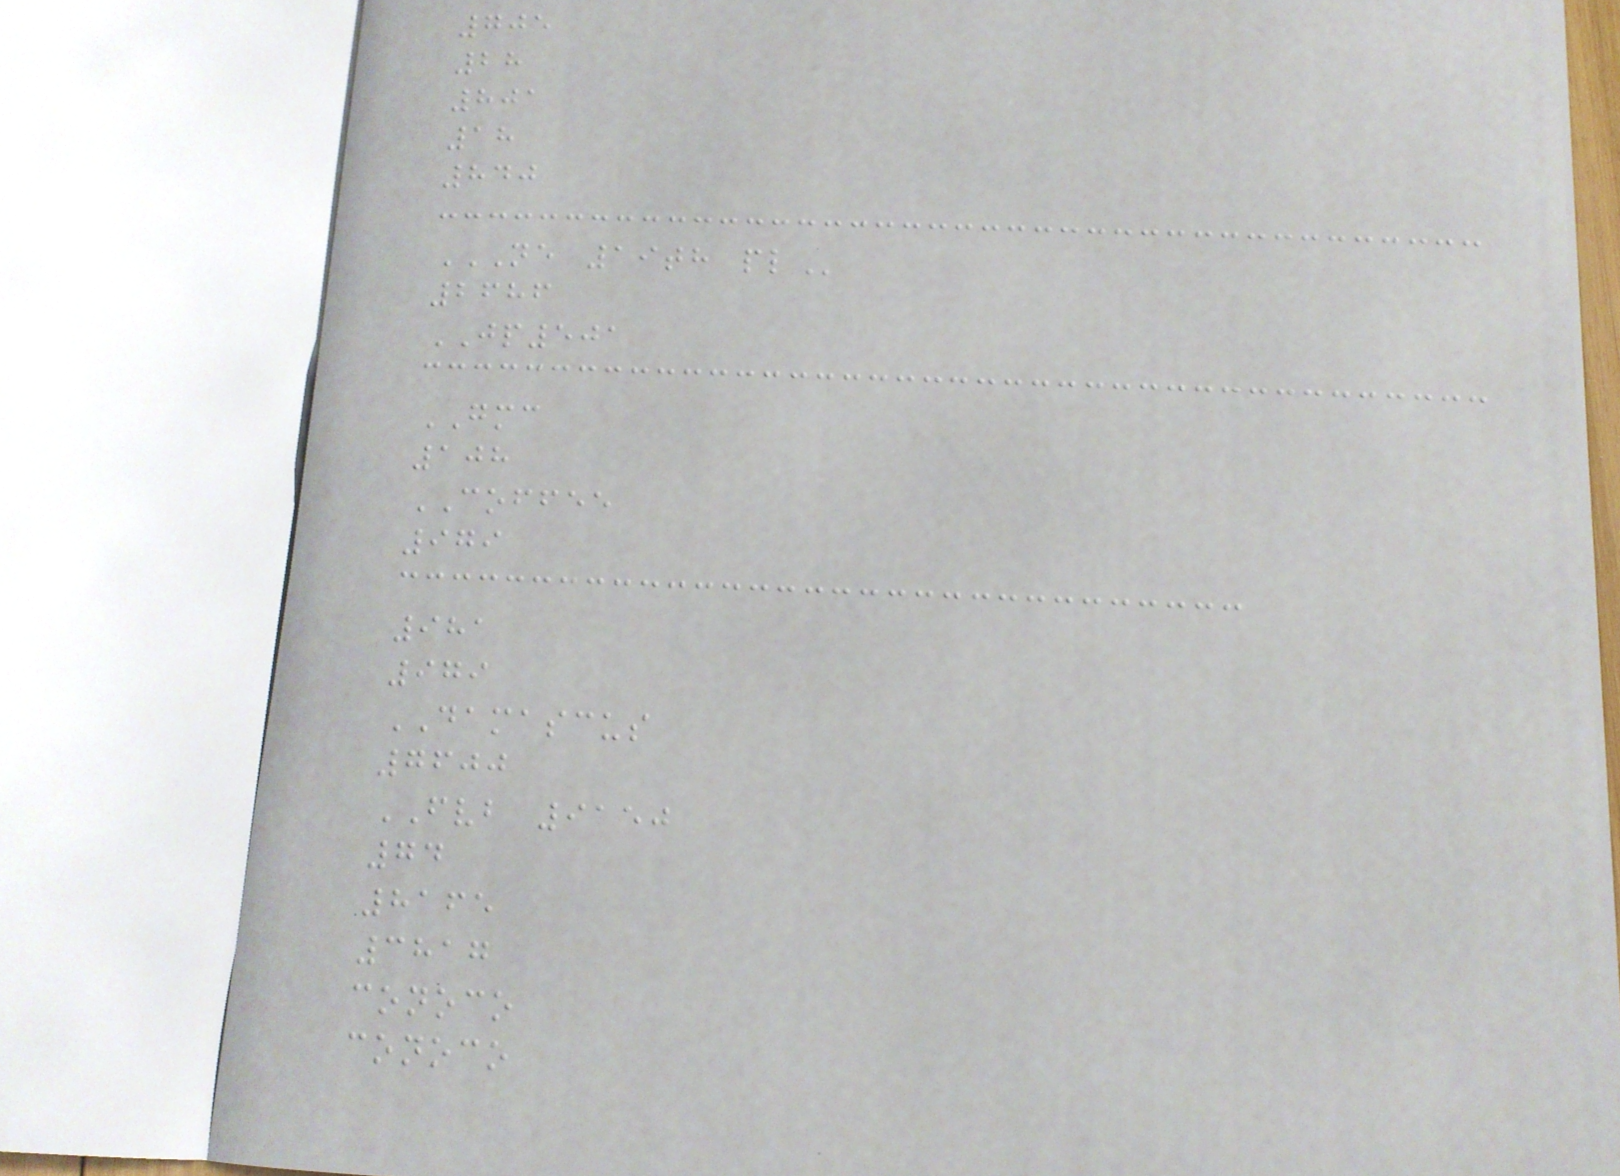705
28
801
18
840
NE 19TH PL
2686
JP501
GMC
108
COFFEE
979
981
979
DAMASCUS
7600
FVB 9150
74
8165
3817
conoco
conoco
